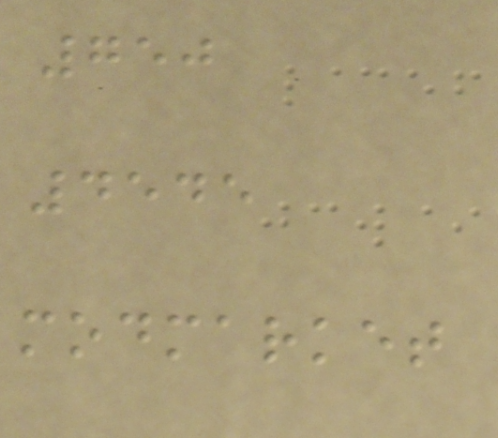750
4545
modmarket
